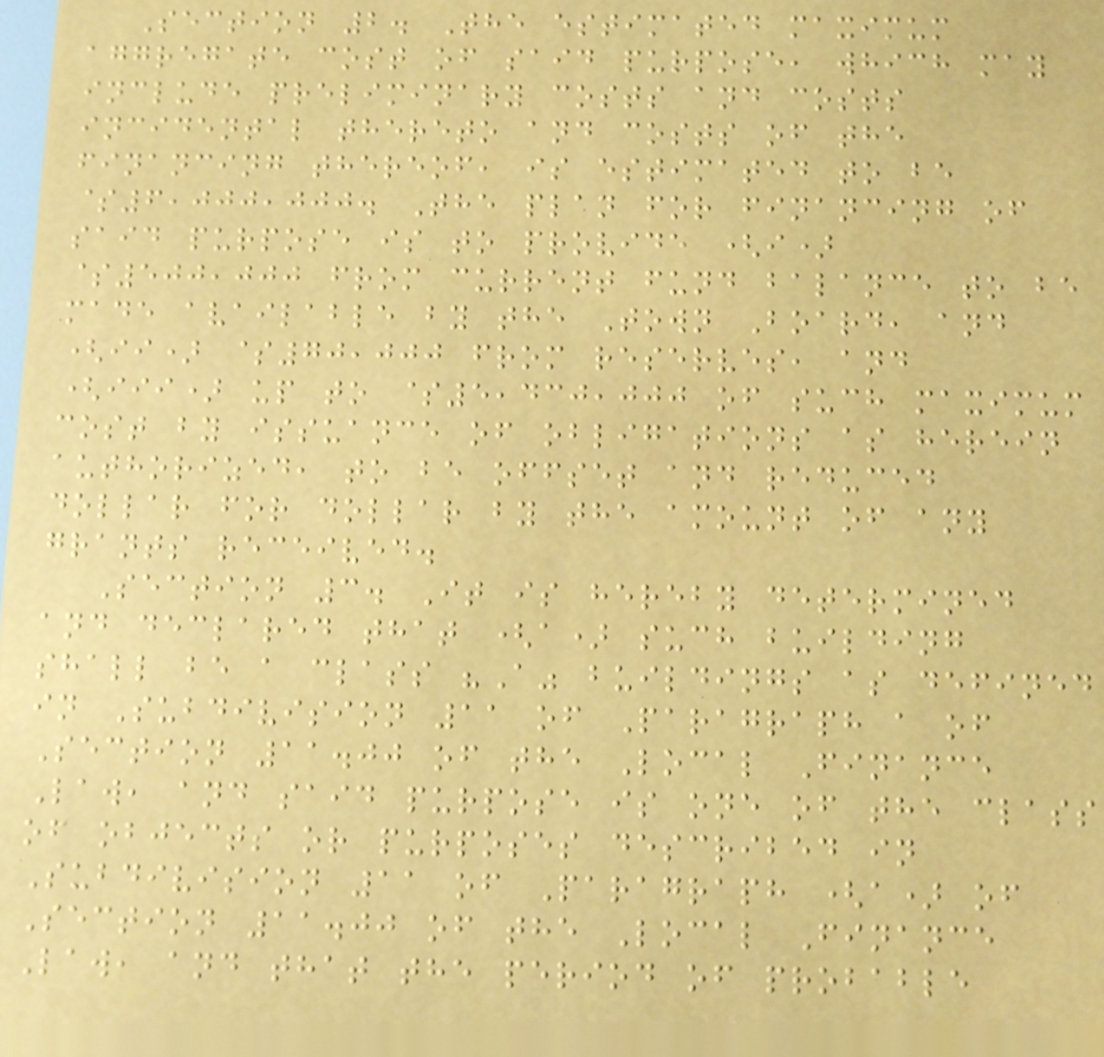Section 2. The estimated maximum
aggregate cost of said purpose, which may
include preliminary costs and costs
incidental thereto and costs of the
financing thereof, is estimated to be
$6,000,000. The plan for financing of
said purpose is to provide (i)
$500,000 from current fund balance to be
made available by the Town Board, and
(ii) $70,000 from reserves, and
(iii) up to $5,430,000 of such maximum
cost by issuance of obligations as herein
authorized, to be offset and reduced
dollar for dollar by the amount of any
grants received.
Section 3. It is hereby determined
and declared that (a) such building
shall be a class "A" buildings as defined
in Subdivision 11 of Paragraph a of
Section 11.00 of the Local Finance
Law, and said purpose is one of the class
of objects or purposes described in
Subdivision 11 of Paragraph (a) of
Section 11.00 of the Local Finance
Law, and that the period of probable
